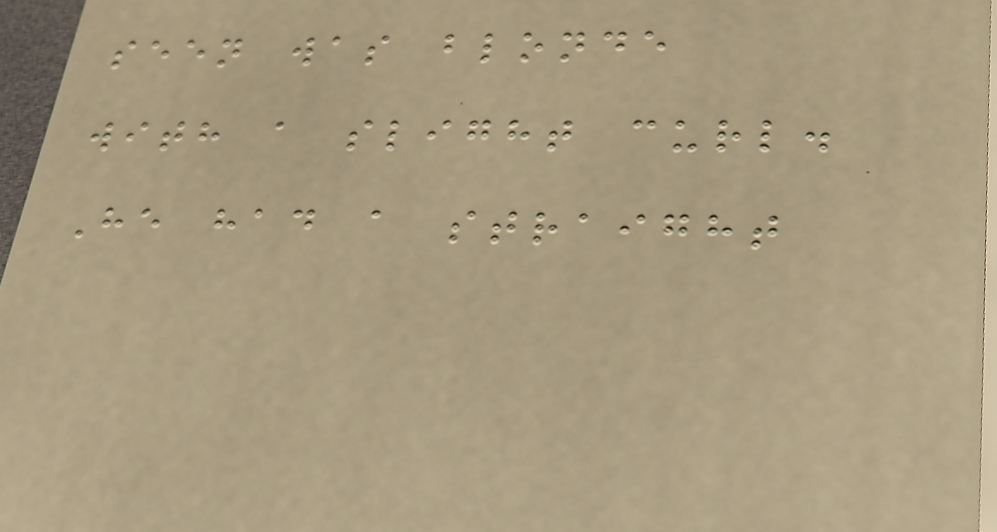seen was blonde
with a slight curl.
He had a straight
